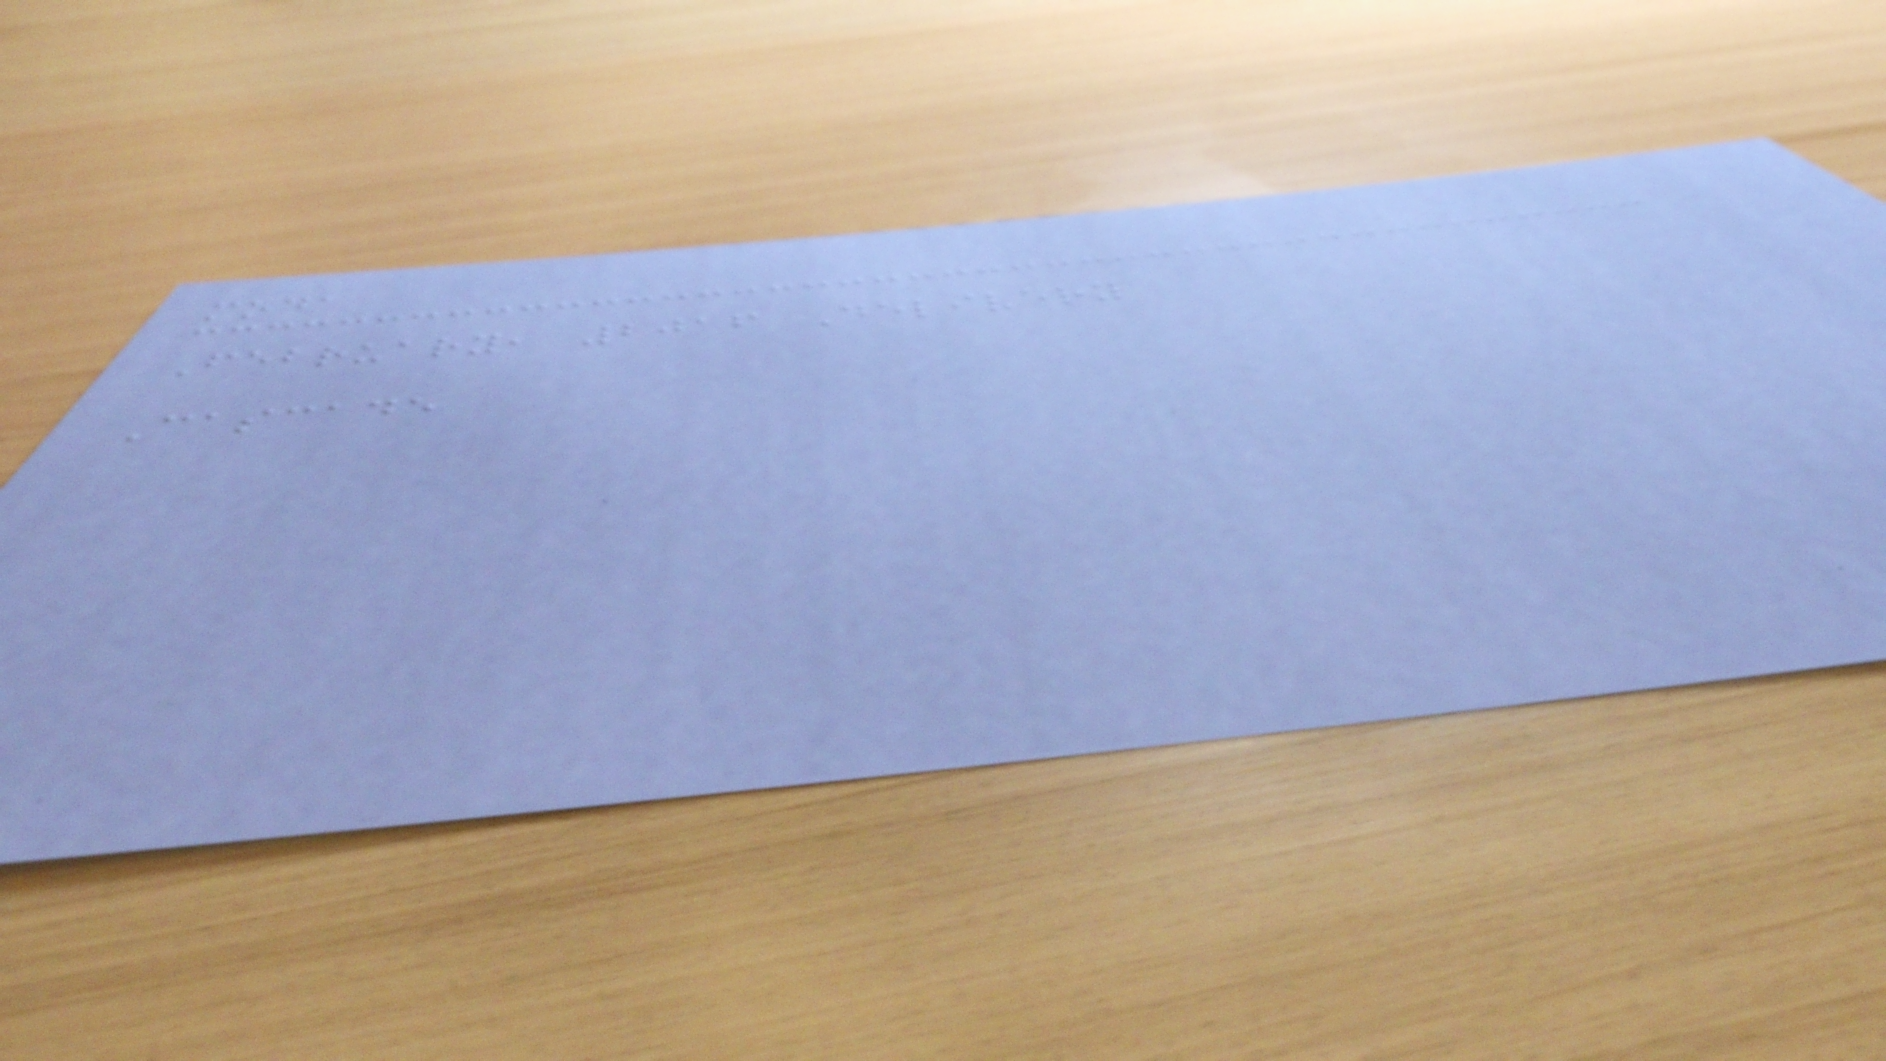moda
February, 2016 Delivery
Cascade
